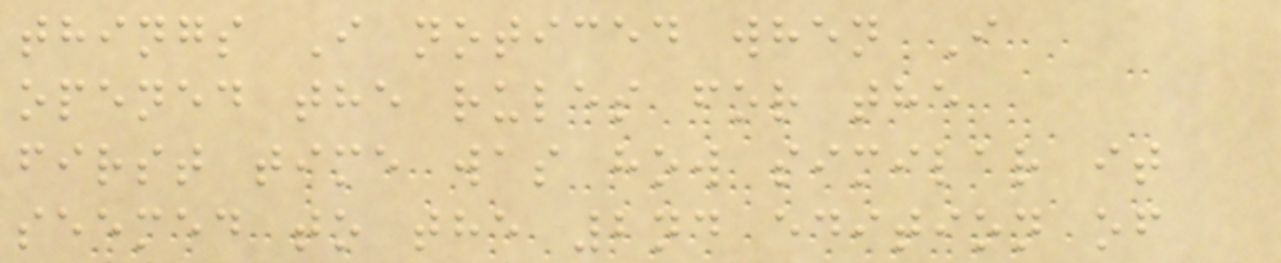things I noticed when I
opened the rules for the
first time was how similar it
seemed to the 2nd edition of
